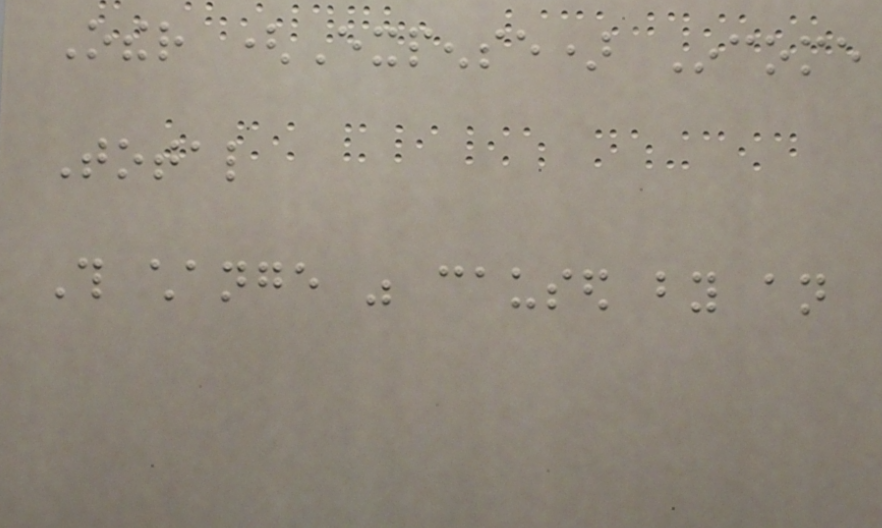Other (Expense) Income
Total
This change was caused by an
